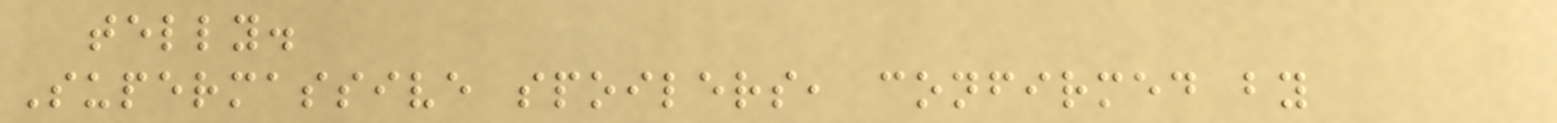telly.
Supermassive spoilers, confirmed by
